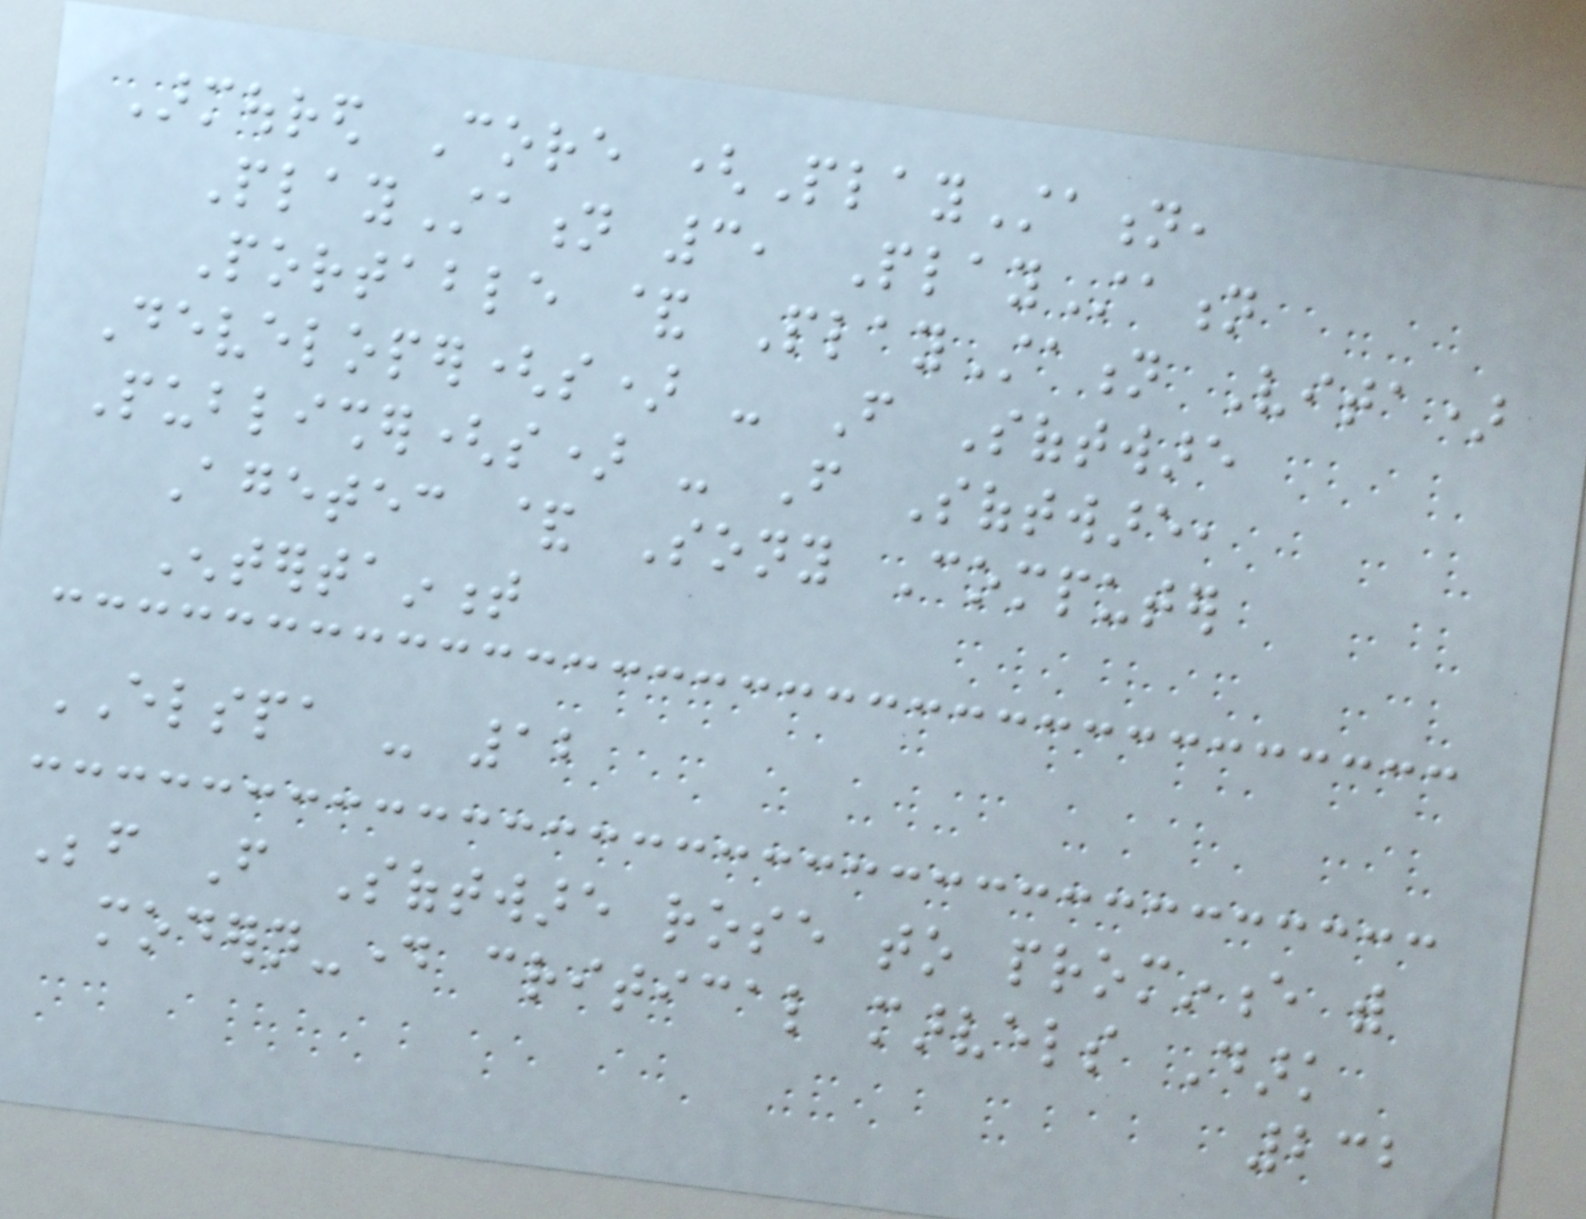Armoured Core (PlayStation,
PlayStation 3, PlayStation
Portable & PlayStation Vita)
Developer(s) - From Software
Publisher(s) - From Software,
Agetec & Sony Computer
Entertainment
ELSPA - 12
Before From Software rose to prominence with
modern-day critical marvels Dark
232
